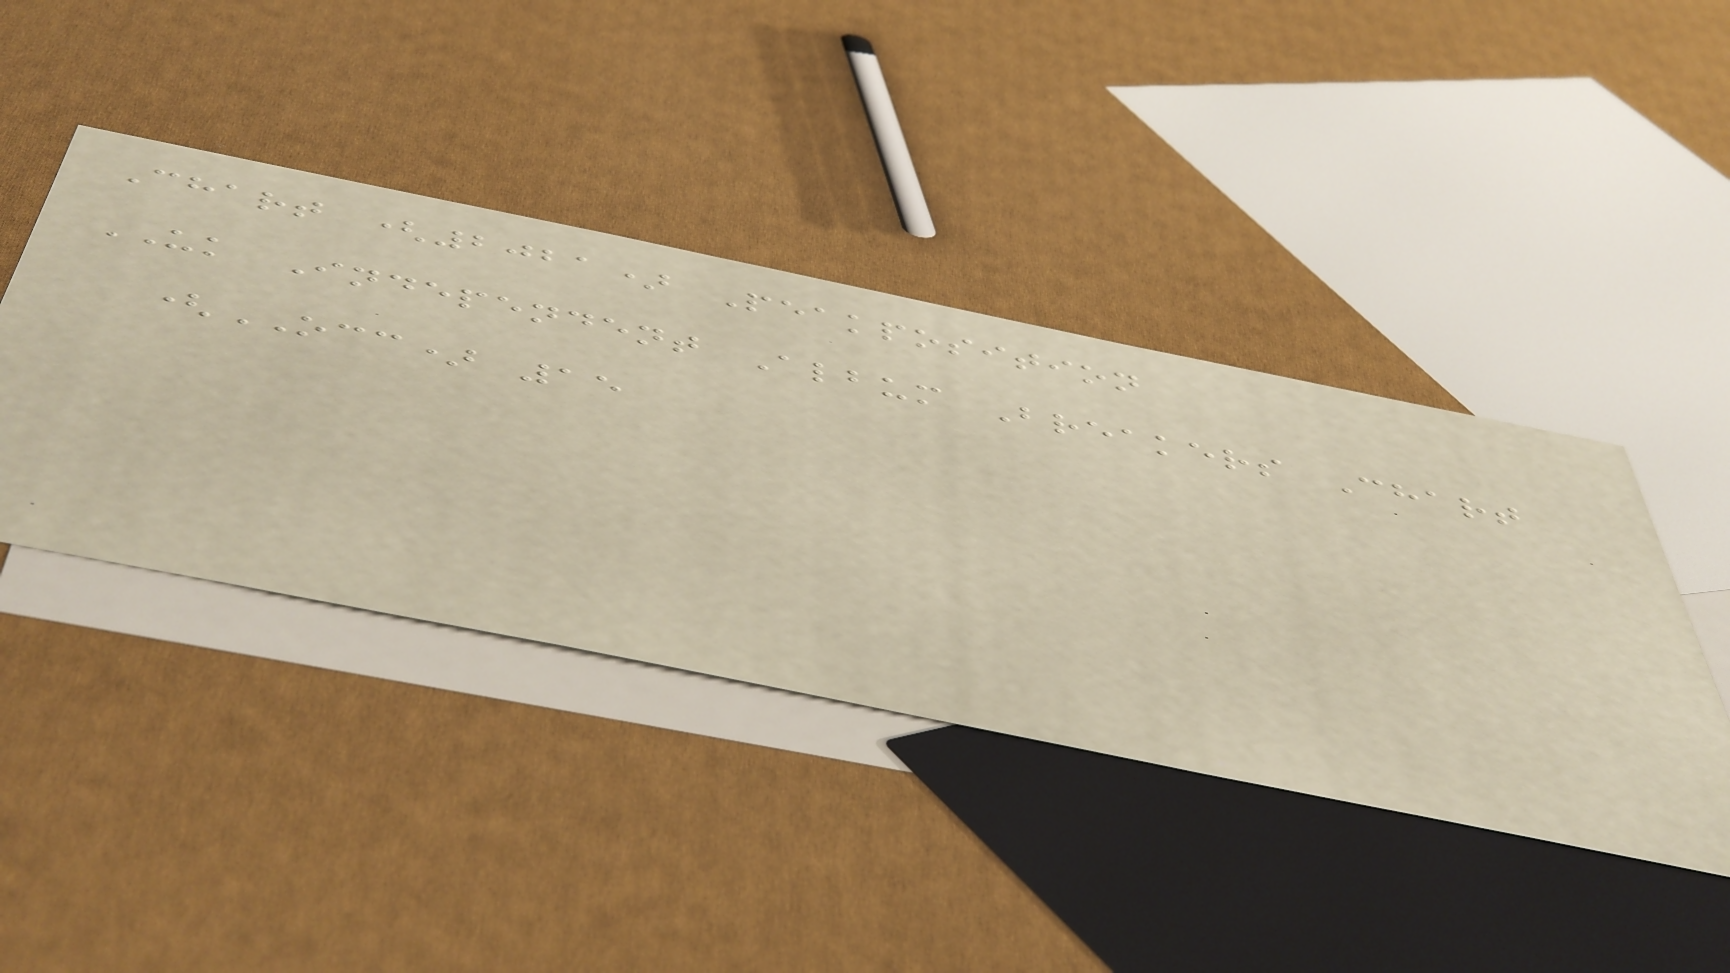Chart (2021) Peakposition
UK Independent Album Breakers Chart
(OCC) 15
